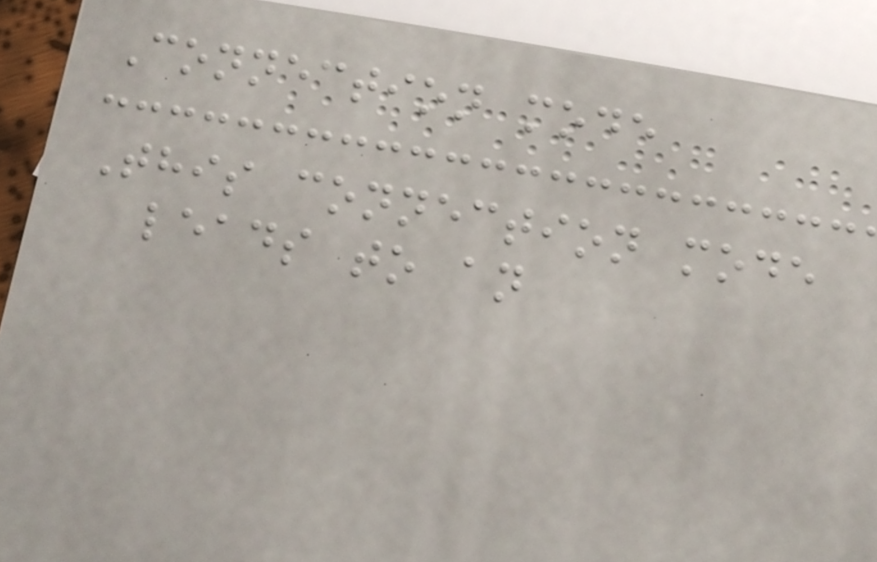Connection mode
This connection mode
leads to an
